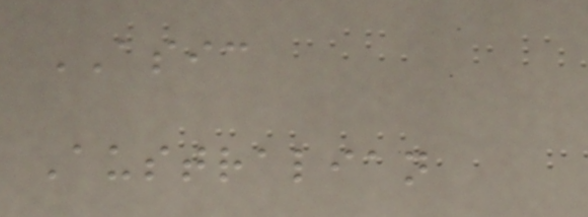ASIC
Australian
